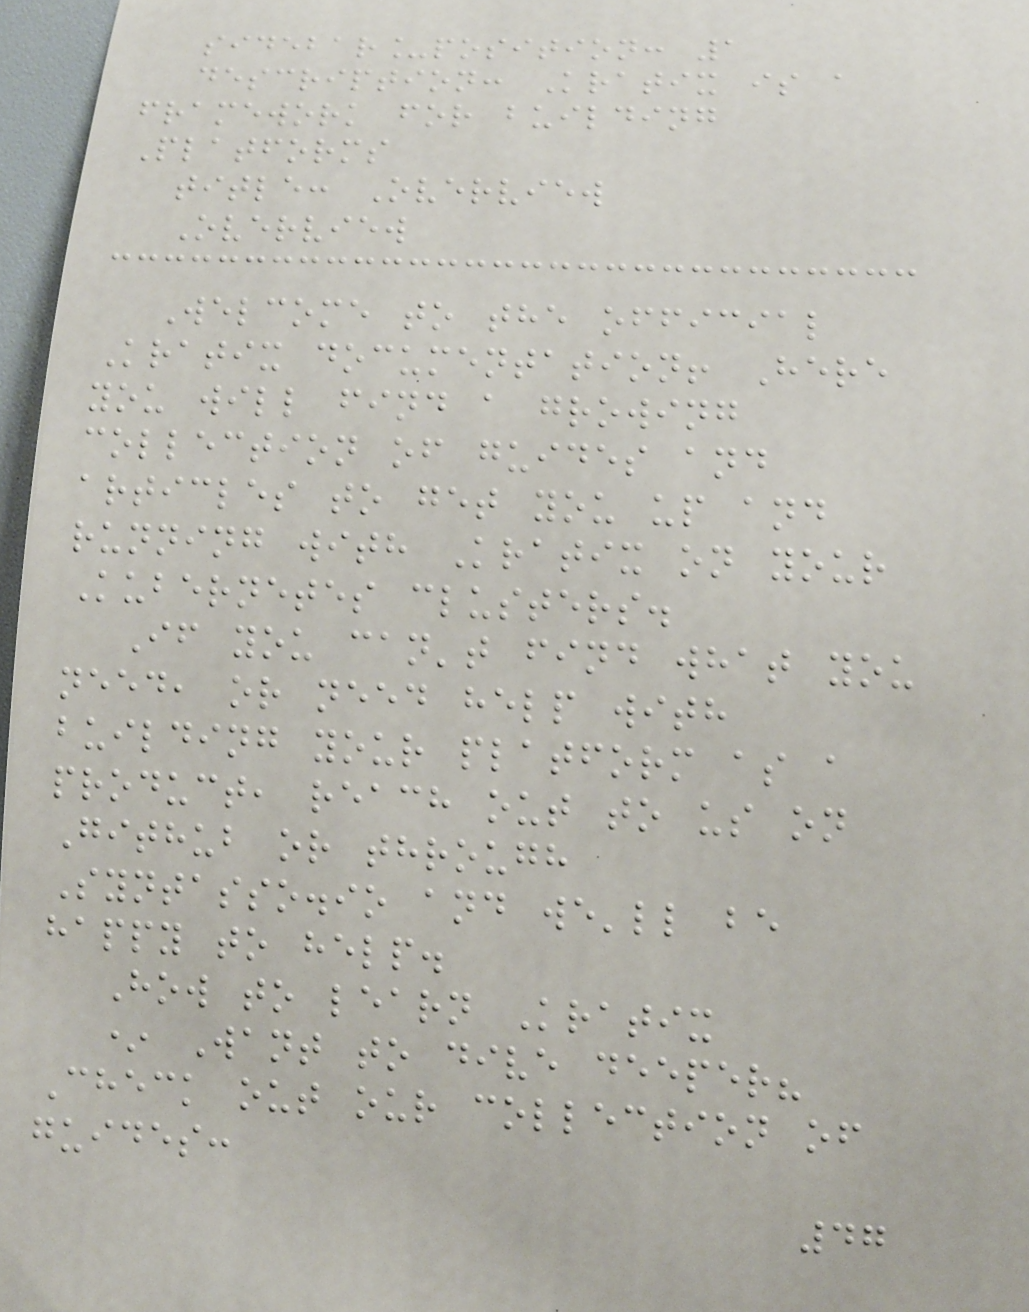sidebar_position: 1
description: Kratix is a
framework for building
Platforms
title: Overview
Overview
Welcome to the official
Kratix documentation! Here
you will find a growing
collection of guides and
articles to get you up and
running with Kratix on your
Kubernetes clusters.
If you can't find what you
need, or need help with
building your platform as a
product, reach out to us on
Github or through
Syntasso.io and we'll be
happy to help.
How to learn Kratix
* Want to dive deeper?
Check out our collection of
guides:
47
